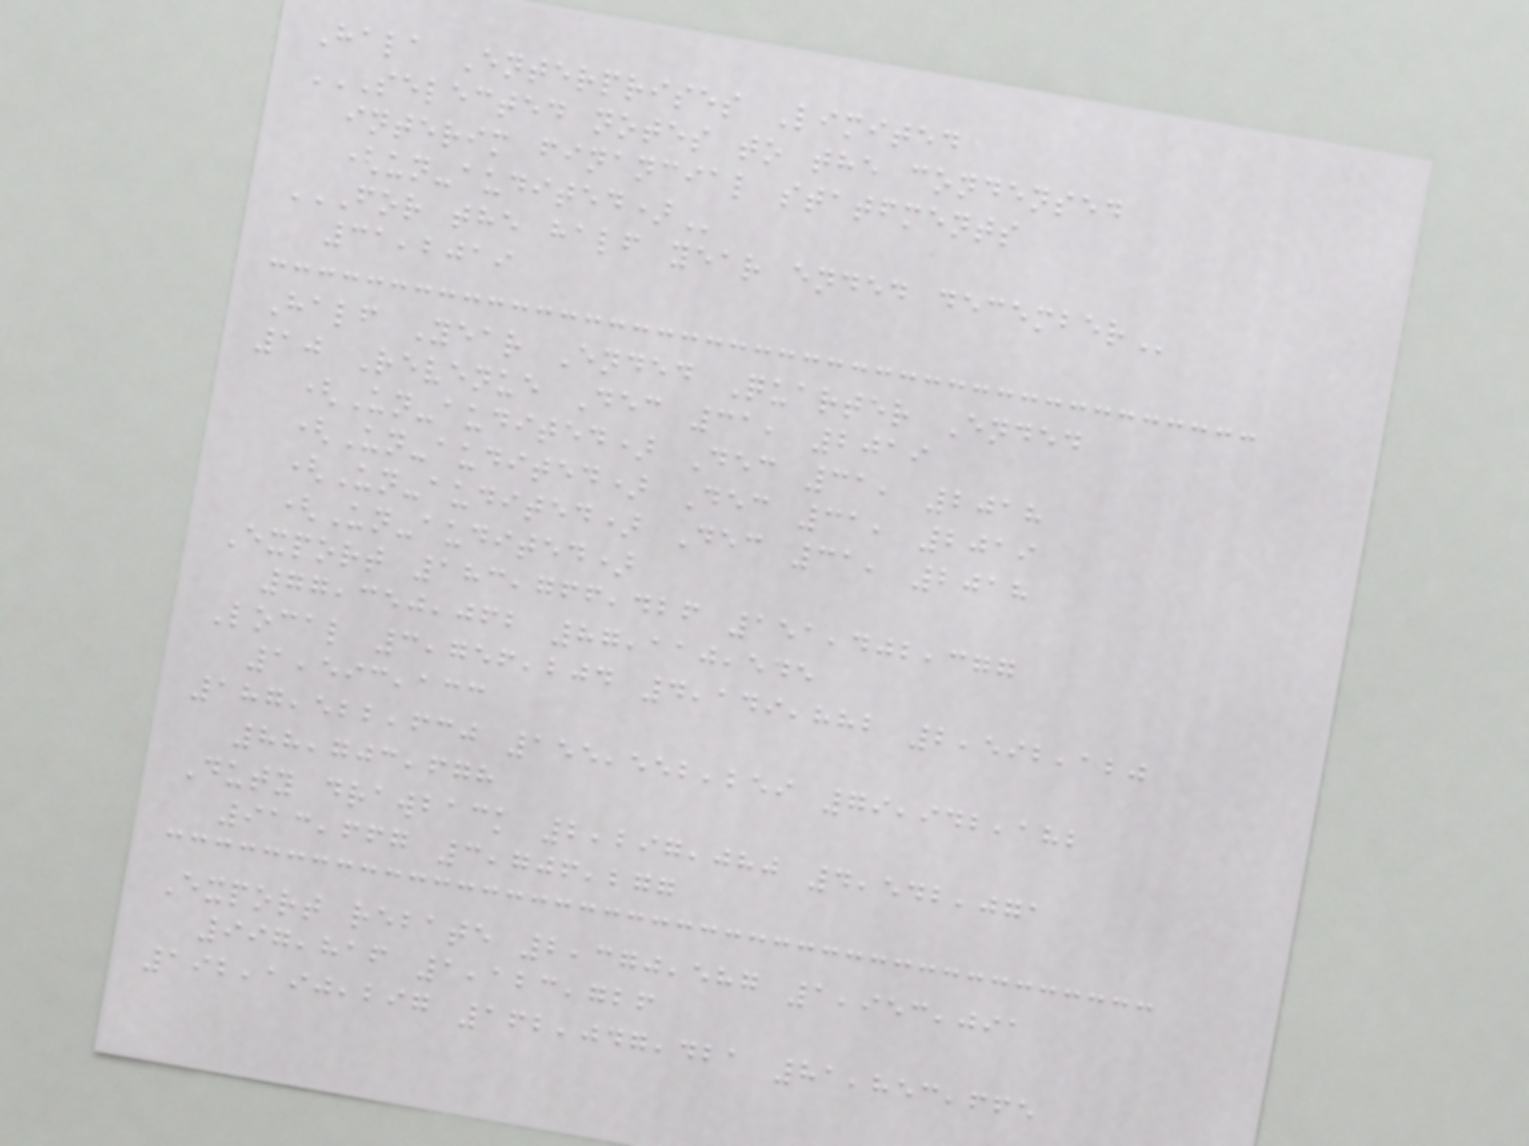Hala Enterprises Limited
SELECTED NOTES TO THE CONDENSED
INTERIM FINANCIAL STATFMENTS
(UN-AUDITED)
FOR THE HALF YEAR ENDED DECEMBER
31,2019
Half Year Ended Quarter Ended
10 Revenue Dec 31, 2019
(Un-audited) Dec 31, 2018
(Un-audited) Dec 31, 2019
(Un-audited) Dec 31, 2018
(Un-audited)
Export 183,766,426 151,402,377
77,350,062 87,110,545
Local 3,756,204 4,149,882 2,592,120
1,593,133
187,522,630 155,552,259 79,942,182
88,703,678
Duty drawback 2,297,080 4,542,071
913,667 3,706,277
Export rebate 2,370,587 1,953,091
997,816 1,123,726
192,190,297 162,047,421 81,853,665
